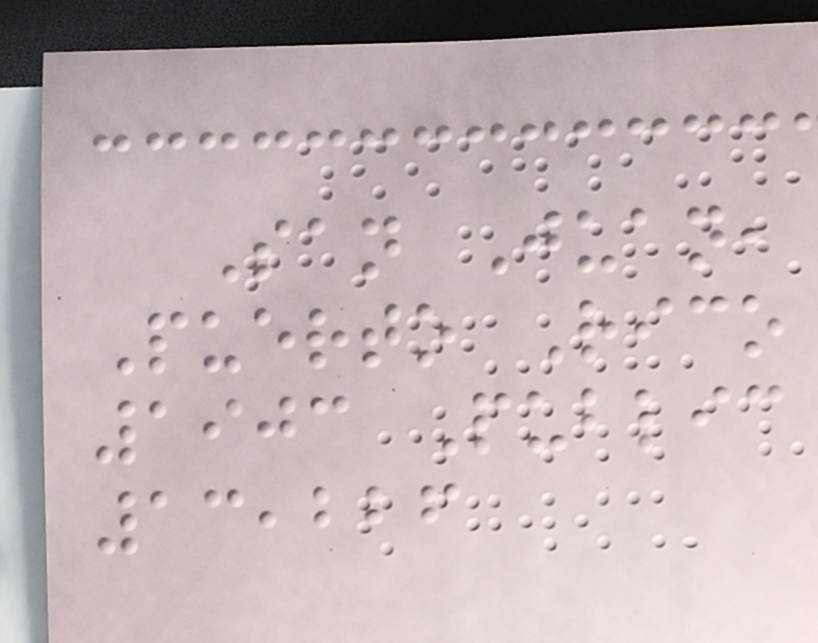San Juan,
Puerto Rico
1903 Public
13,226
